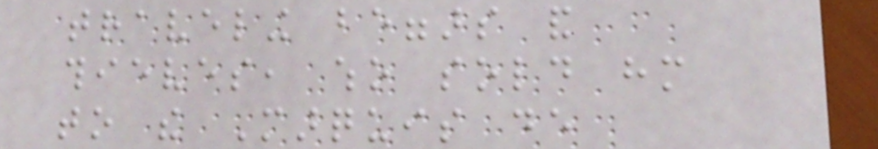traveling beggars and
thieves, who sold him
to the Marquis de
